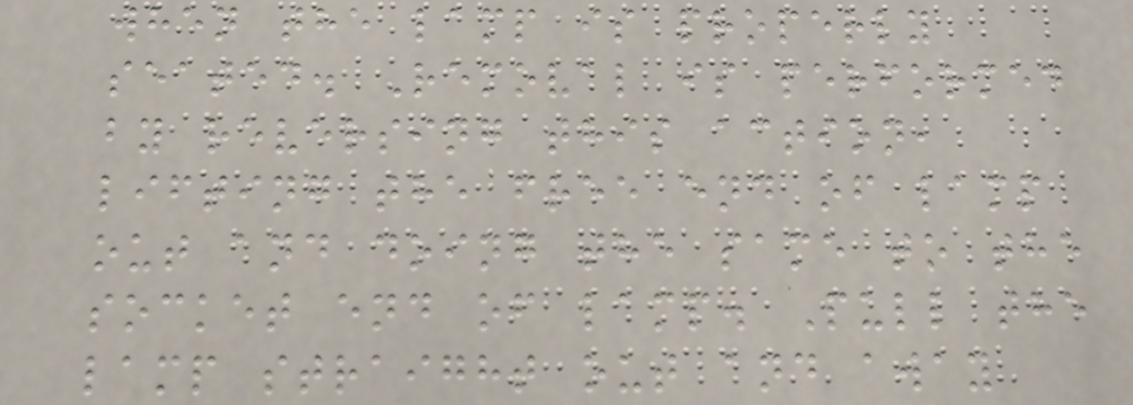when the lamp is properly
seated. Removal is performed
by reversing this action,
lifting the free end of lamp
out and doing the same to the
socket end of lamp. Pull the
lamp straight out and away
